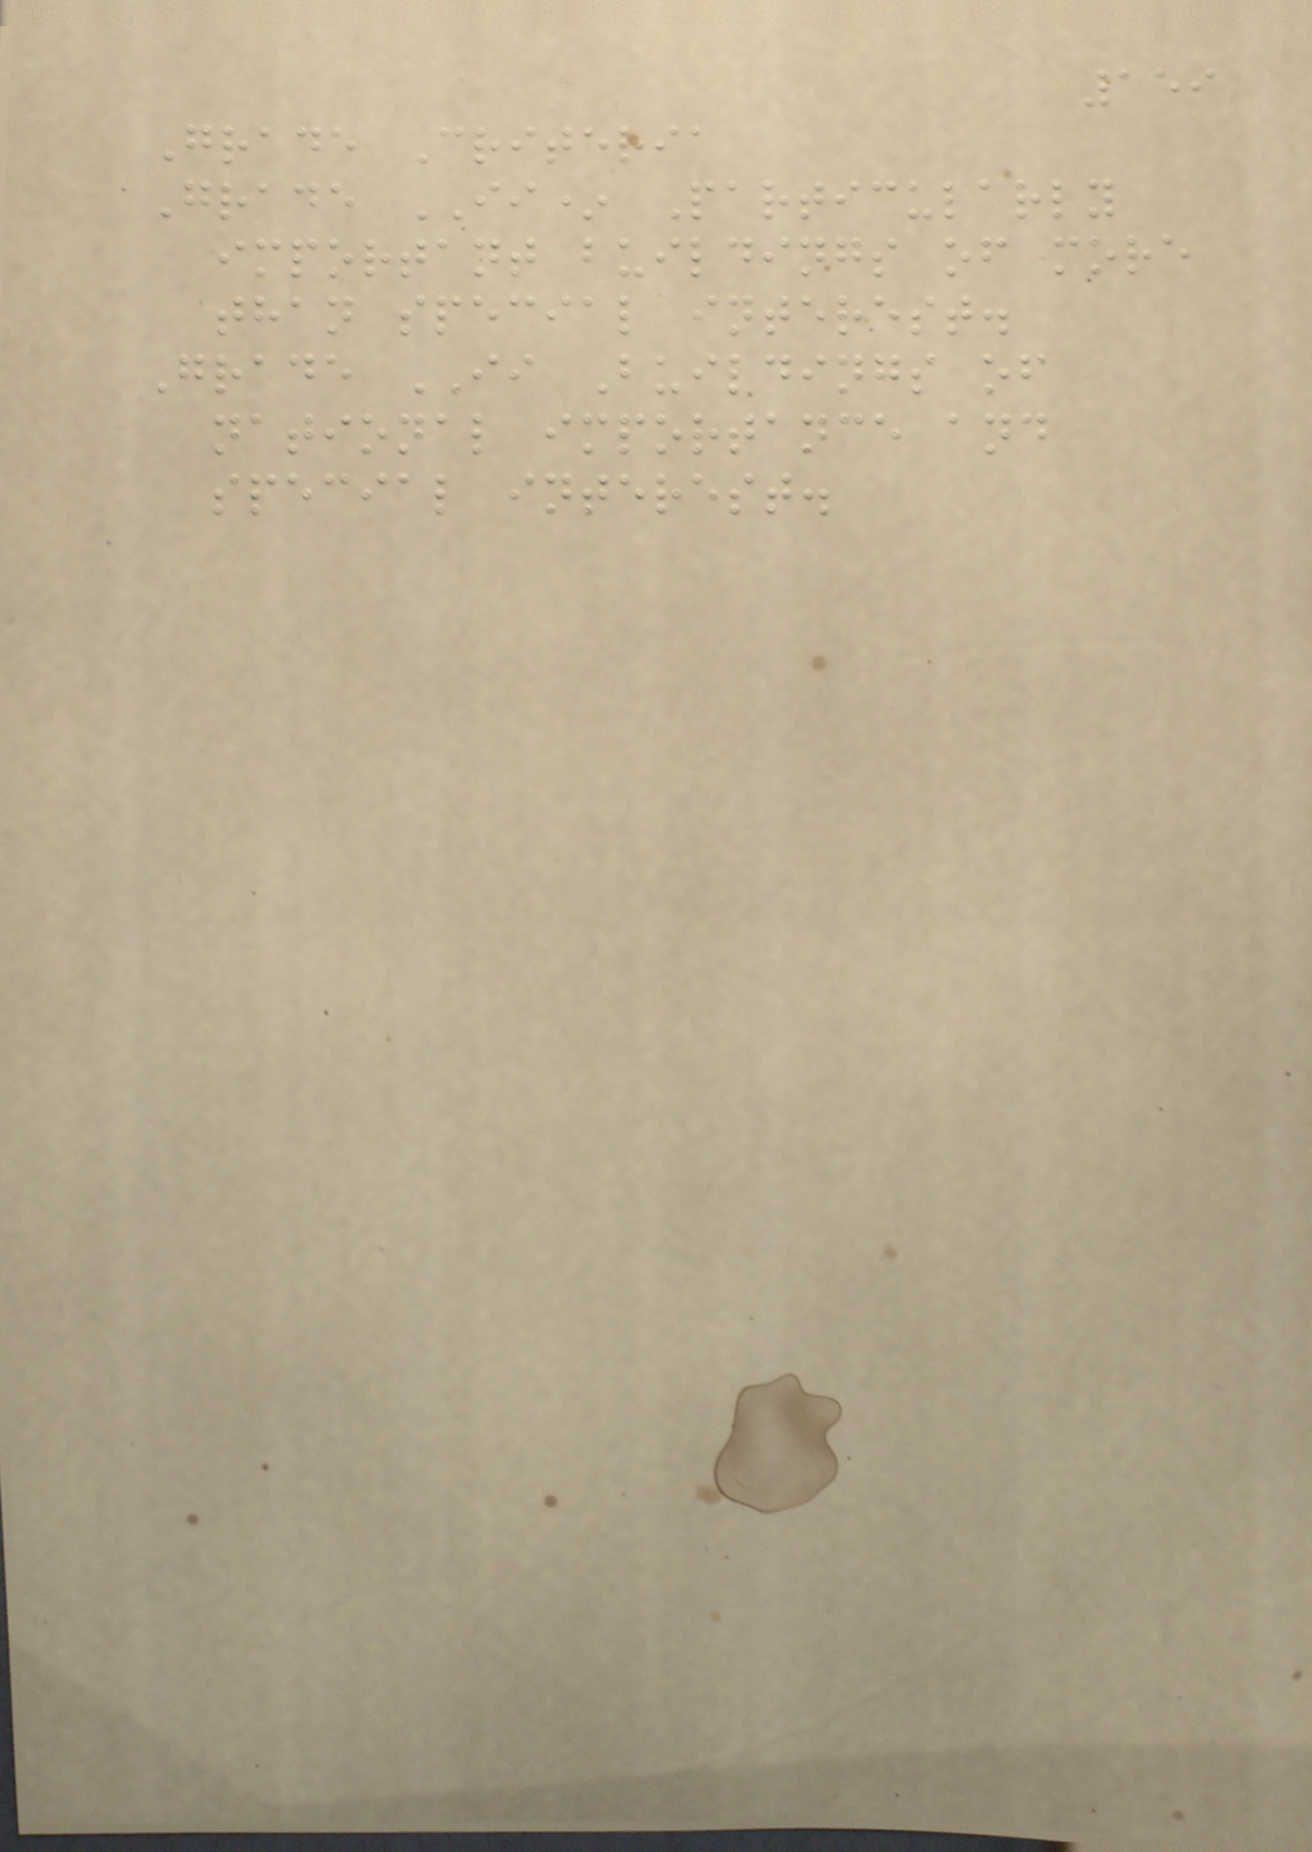159
Grade Criteria
Grade II* Particularly
important buildings of more
than special interest.
Grade II Buildings of
national importance and
special interest.
